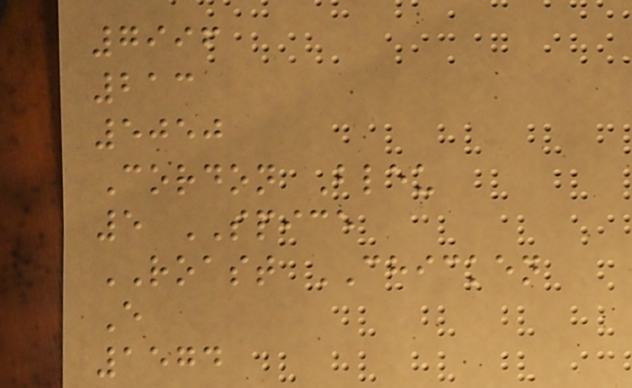7996
213
5050
Cordon Bleu
5 SPICE
ROAST CHICKEN
E
1574
